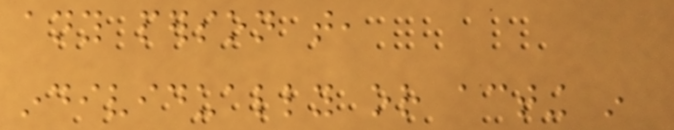any person that,
individually or acting in
